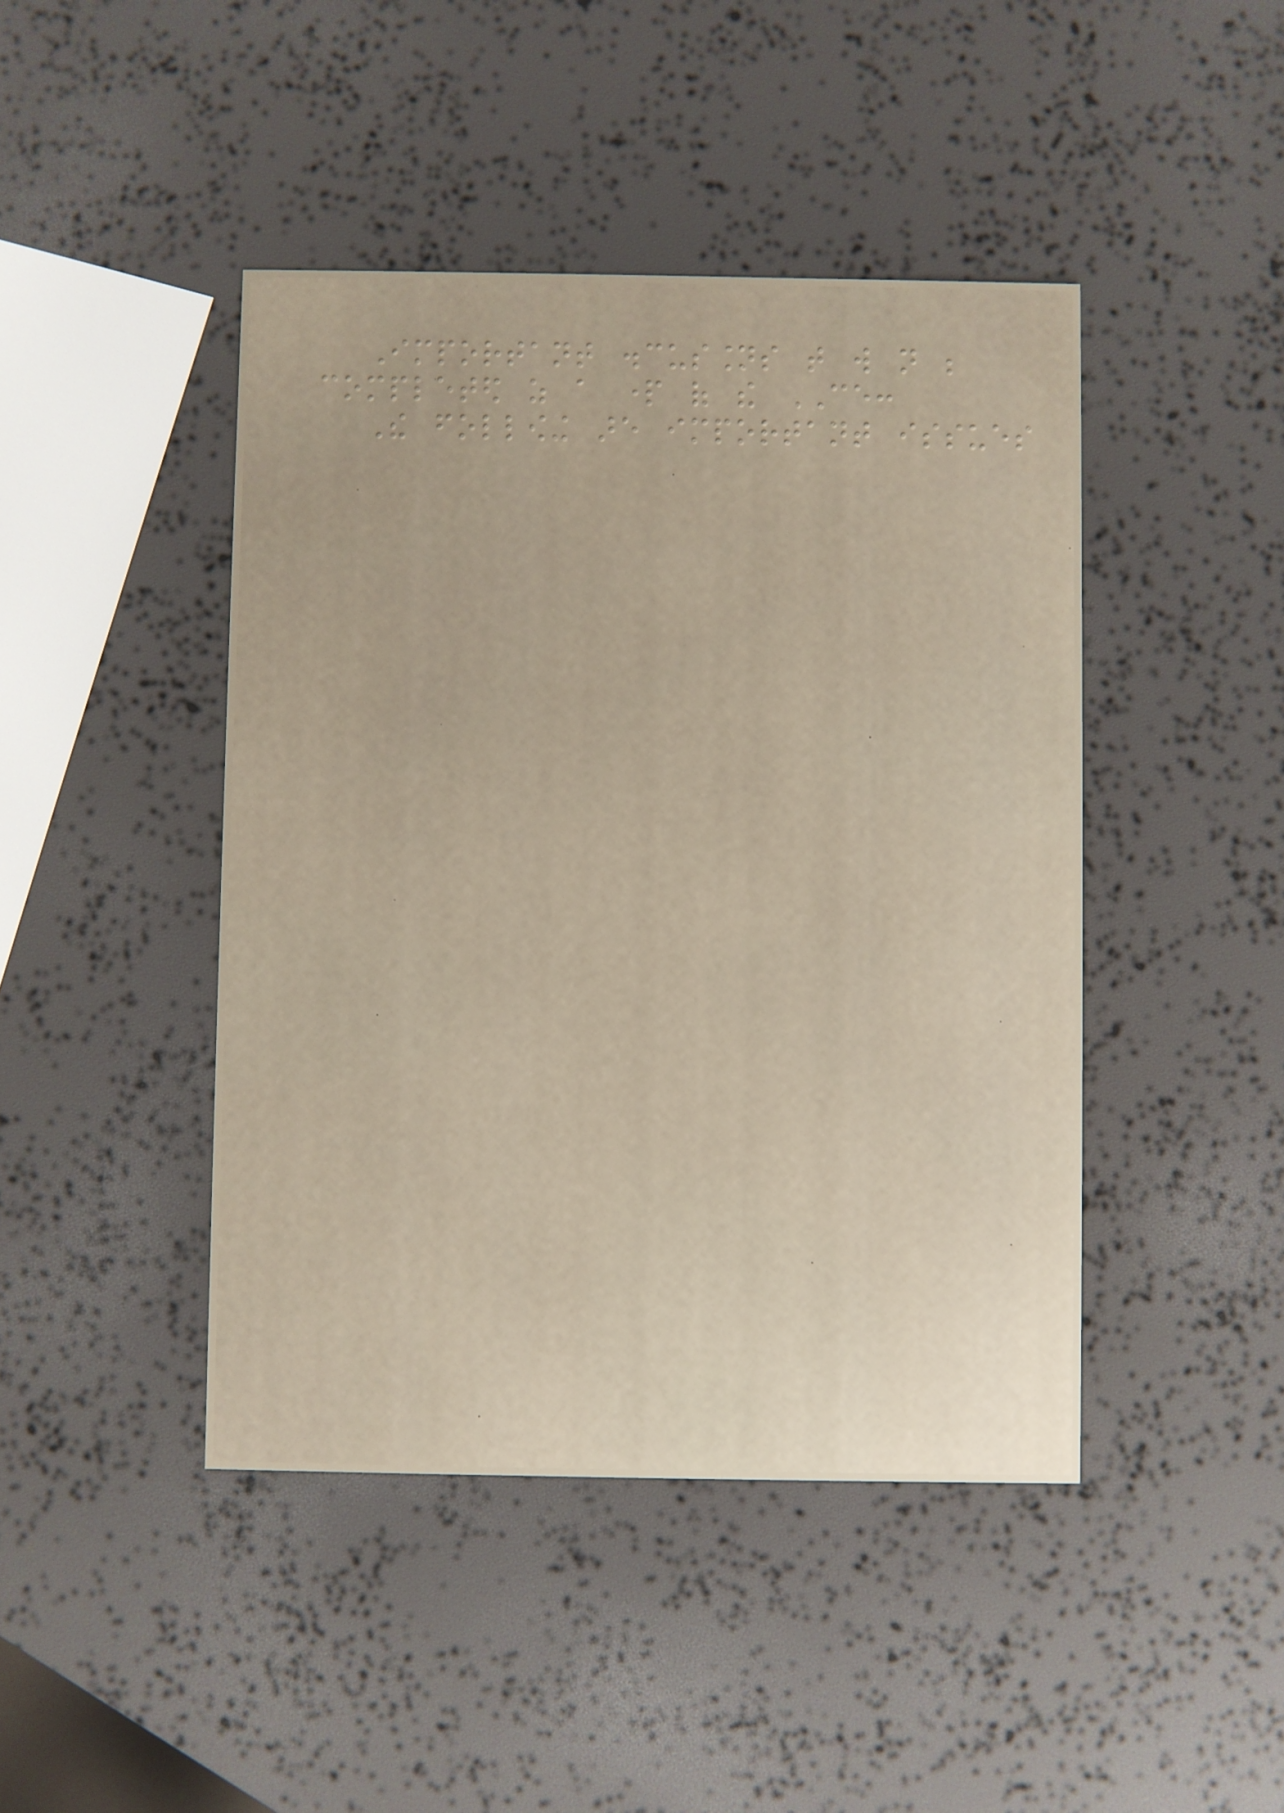Important discussions that will not be
completed as a part of the CE:
The following are important issues
